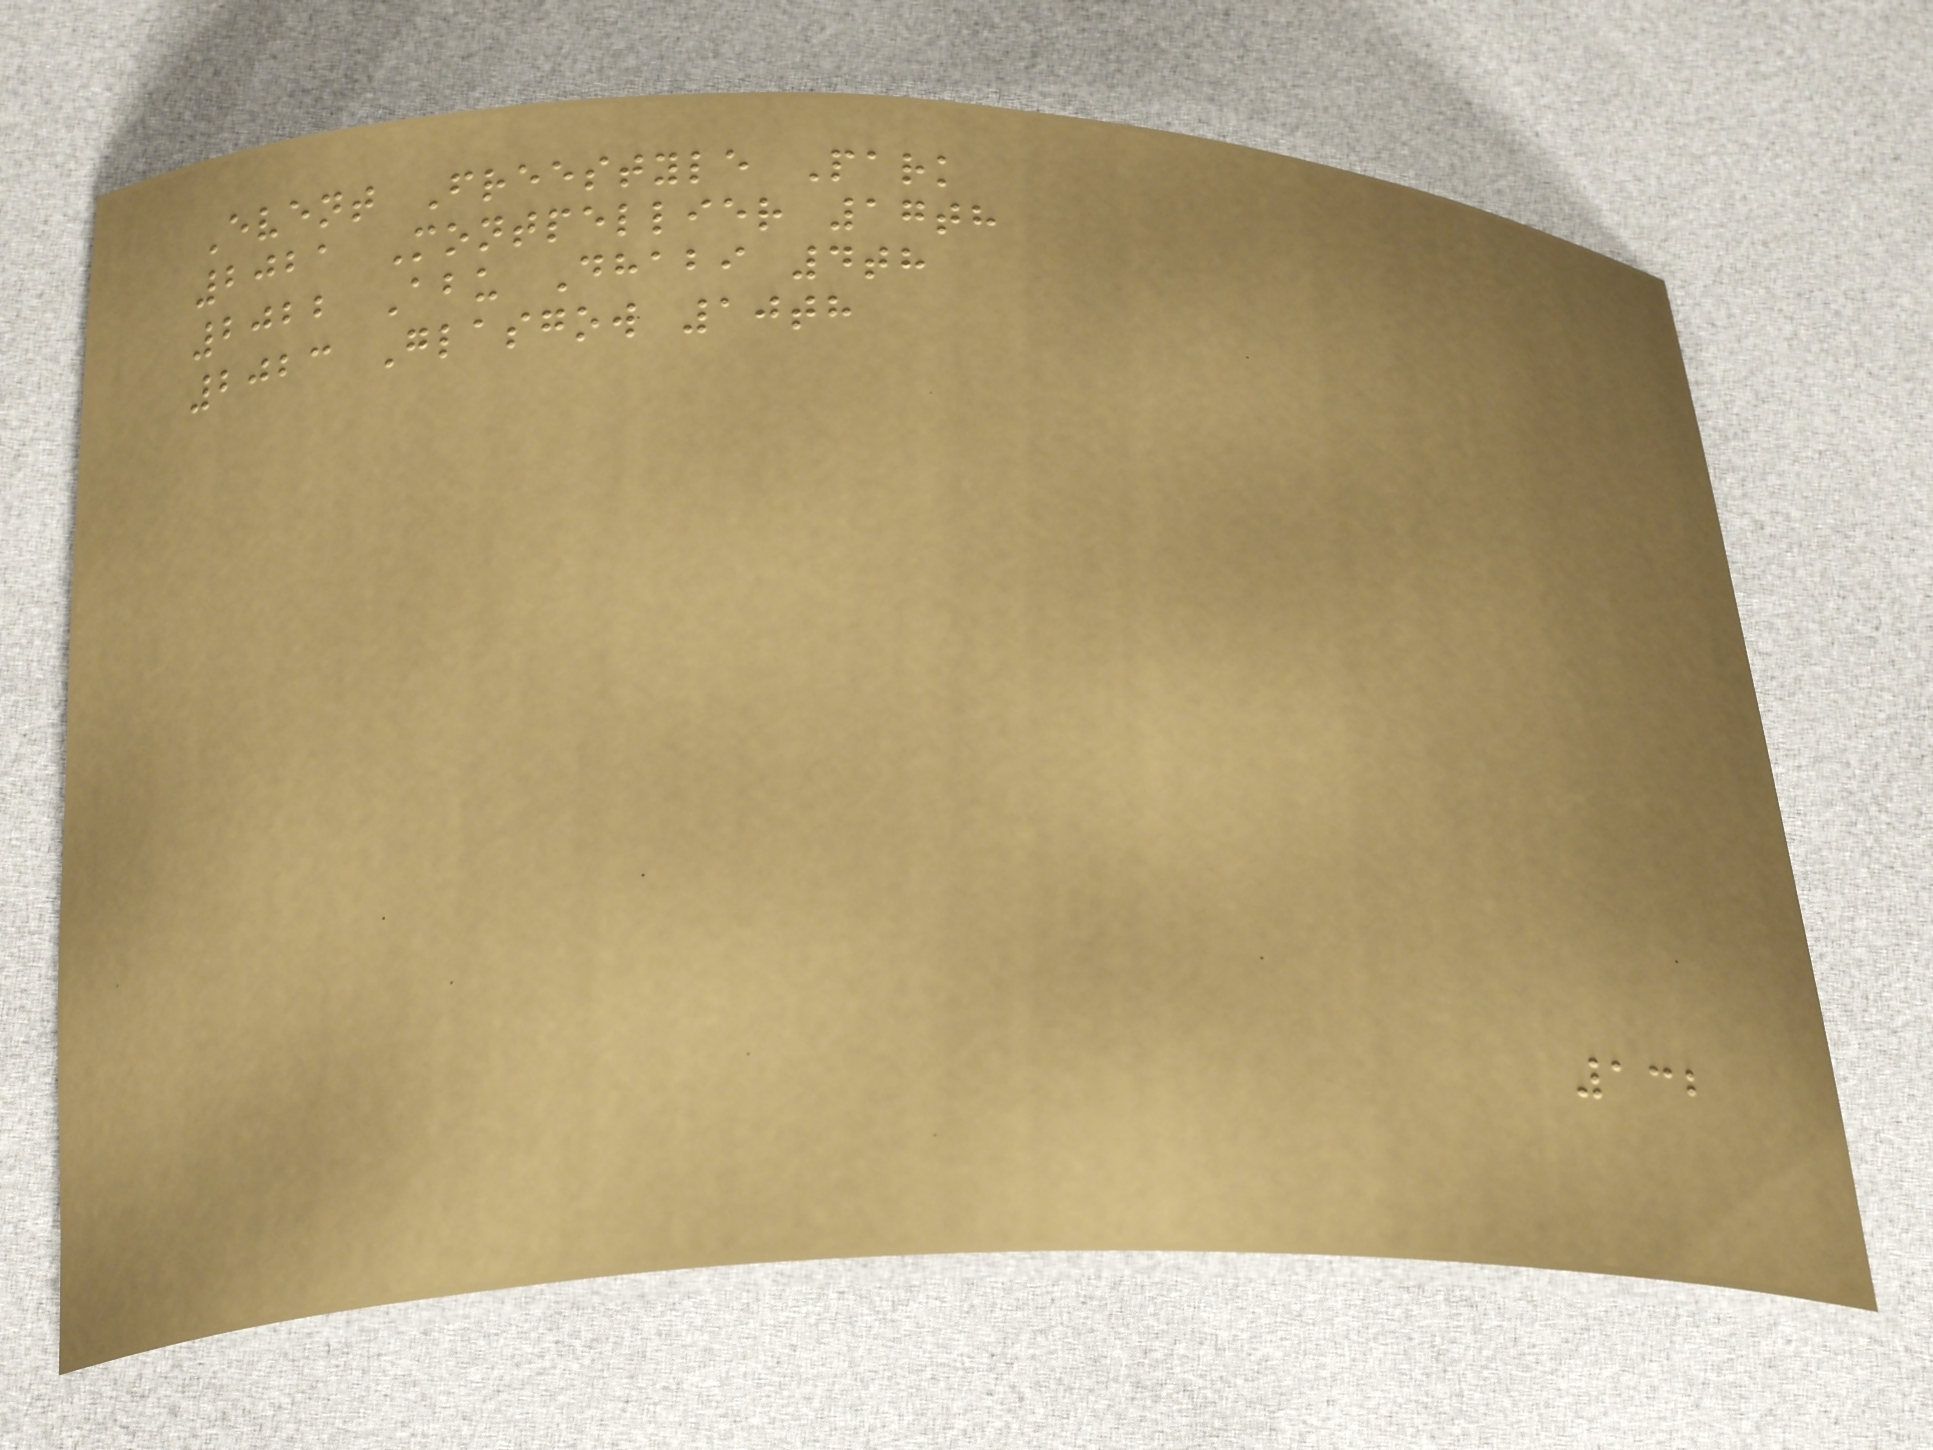Event Freestyle Park
2021 Montpellier 17th
2022 Abu Dhabi 4th
2023 Glasgow 10th
132
